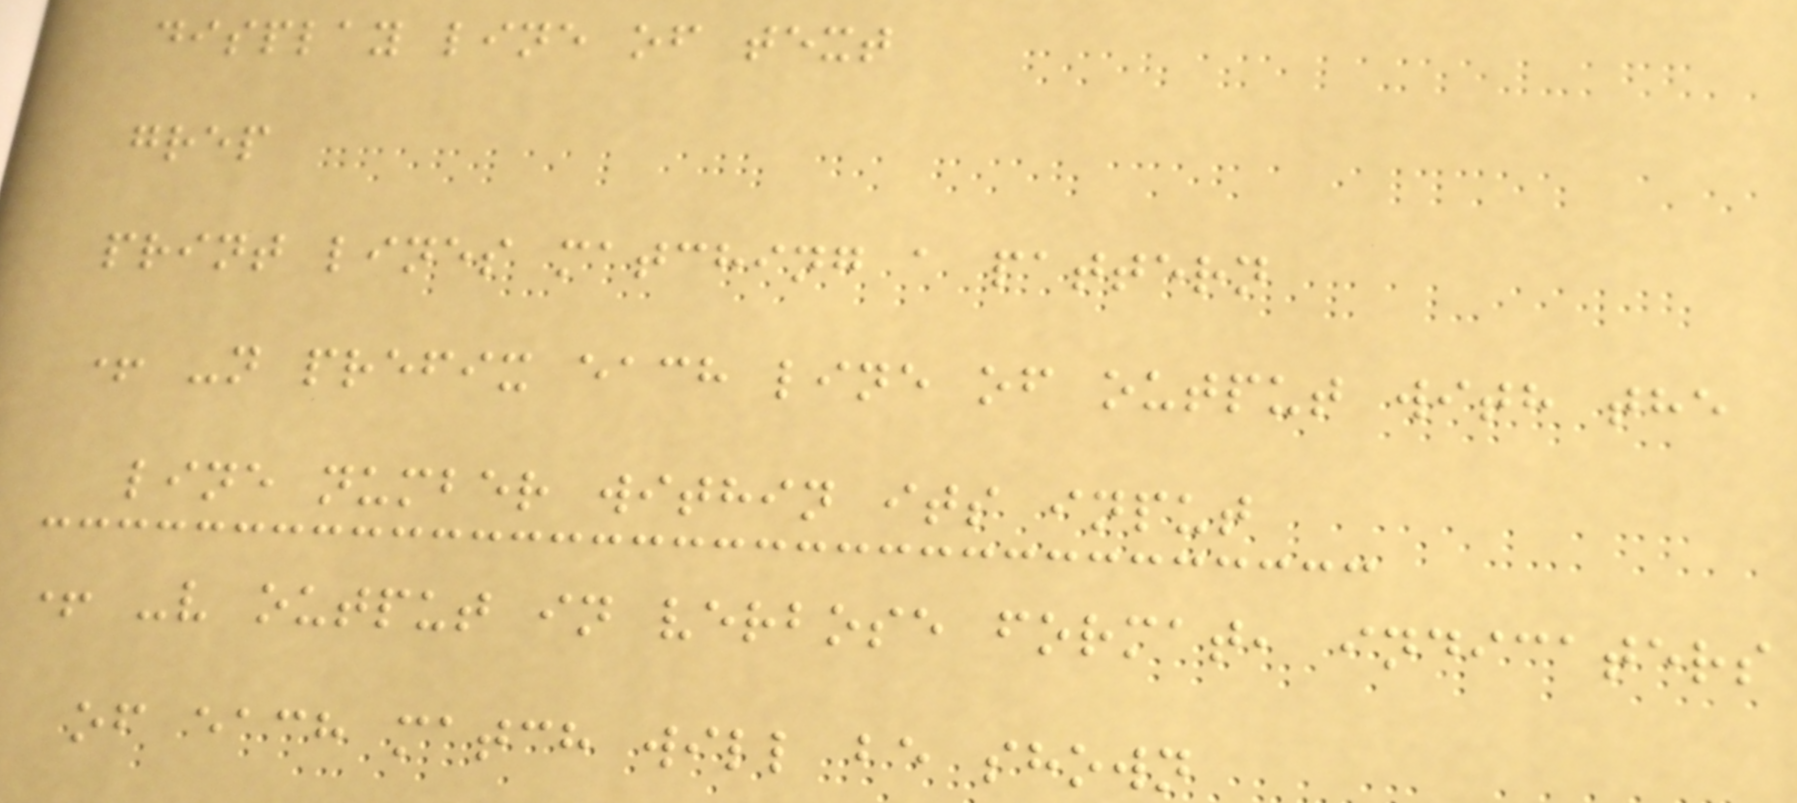display line of text
grep
print lines matching a pattern
+ -n prefix each line of output with the
line number within its input
+ -v output in verbose format, indicaters
of each match will be shown
